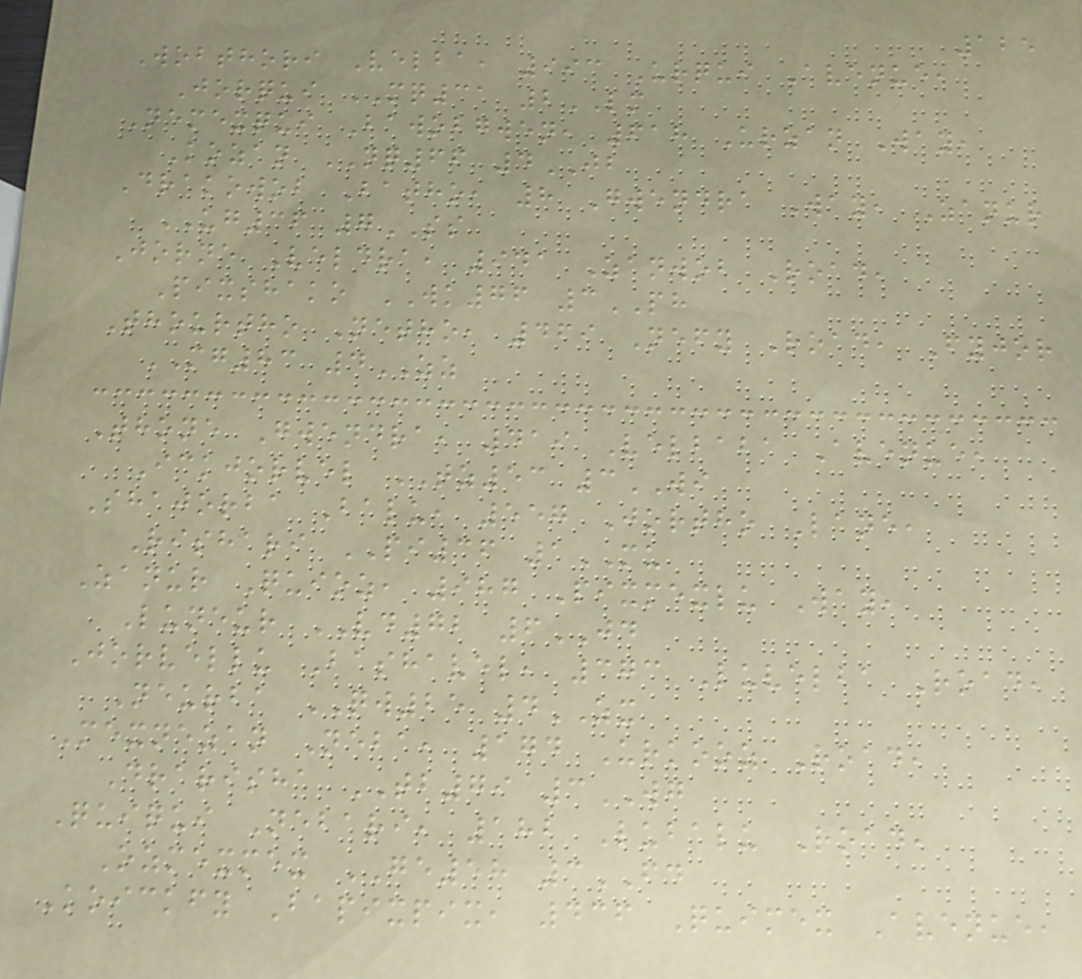125
Wobthori Velba, 993 Urqui Avenue,
Jorqui MQ31 2LM
Nemexqui Bawobgwen, 618 Urzan Way,
Kozan NQ66 4JB
Drakowob Batho, 8 Gwendra Way, Zanur
UG36 7SS
Jorne Veldra, 941 Zanwob Road,
Pixshako WK76 3PH
Thourtho Netho, 469 Nefy Road, Fyjor
MG83 4ZZ
Thone Gwendra, 419 Velbaba Avenue,
Ickjorvel TZ53 3WI
Shajorba Balu, 557 Jortho Lane,
Rishari PI36 1MU
Zanur Quioz, 987 Pixmexlu Way,
Luneur VD72 6JD
Jorvellu Bashavel, 373 Luvelba Road,
Neurba QW25 4ZX
Mexnezan Neba, 174 Urkooz Road,
Drarisha TB79 3WG
Quiqui Nebari, 182 Lubalu Road,
Ozmexmex GE58 3FD
Koickfy Bapixpix, 436 Quimex Avenue,
